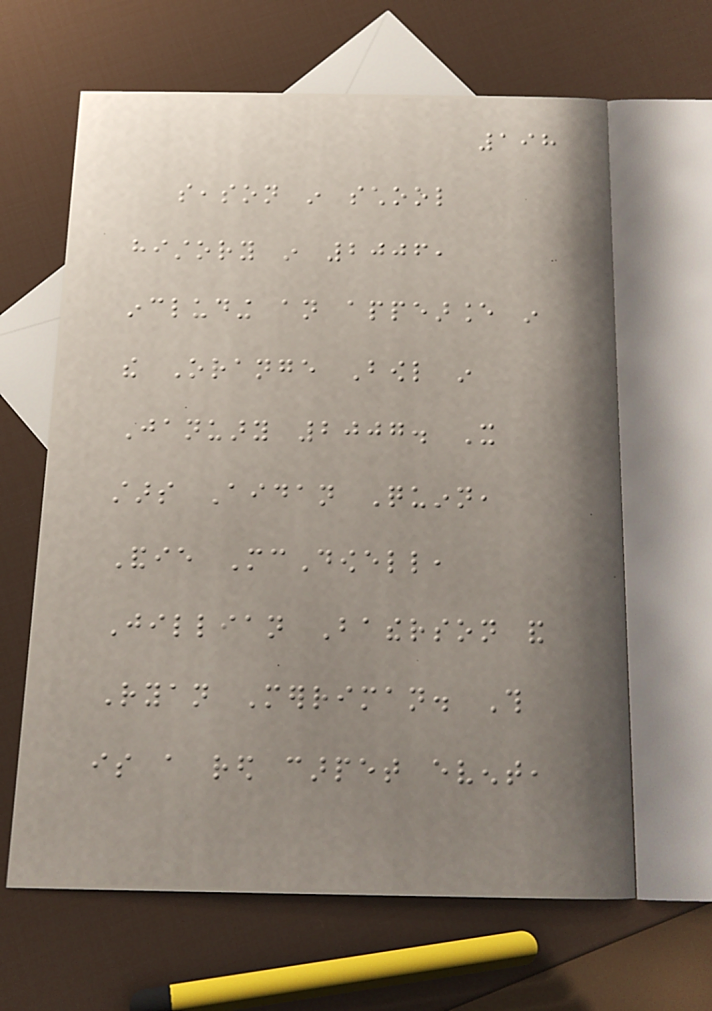198
season in school
history in 2006,
including an appearance in
the Orange Bowl in
January 2007. It
stars Aidan Quinn,
Andie McDowell,
Jillian Batherson and
Ryan Merriman. This
is a red carpet event,
